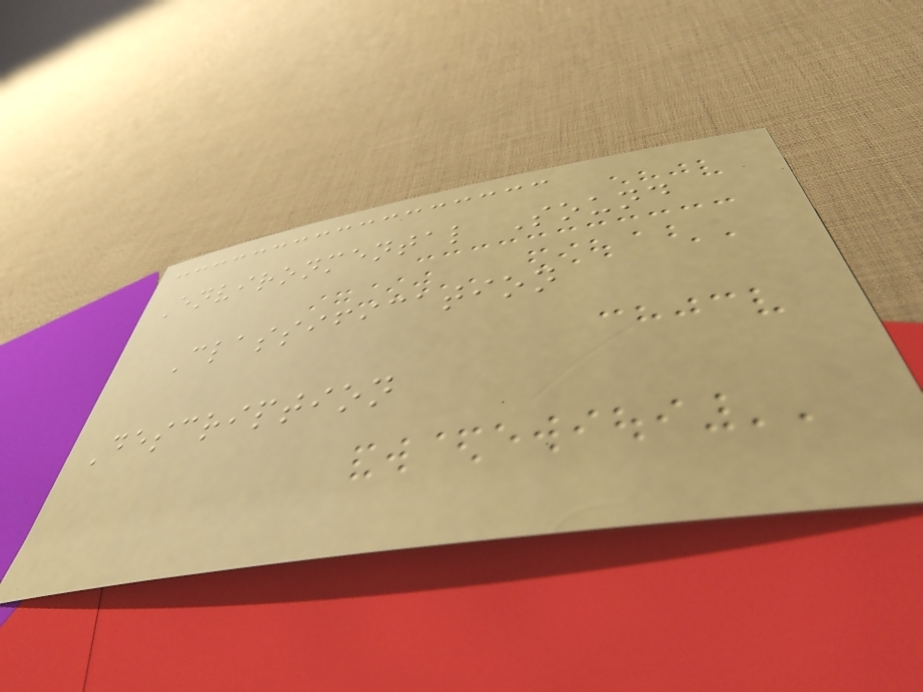Environmental Sound
Classification
Description
